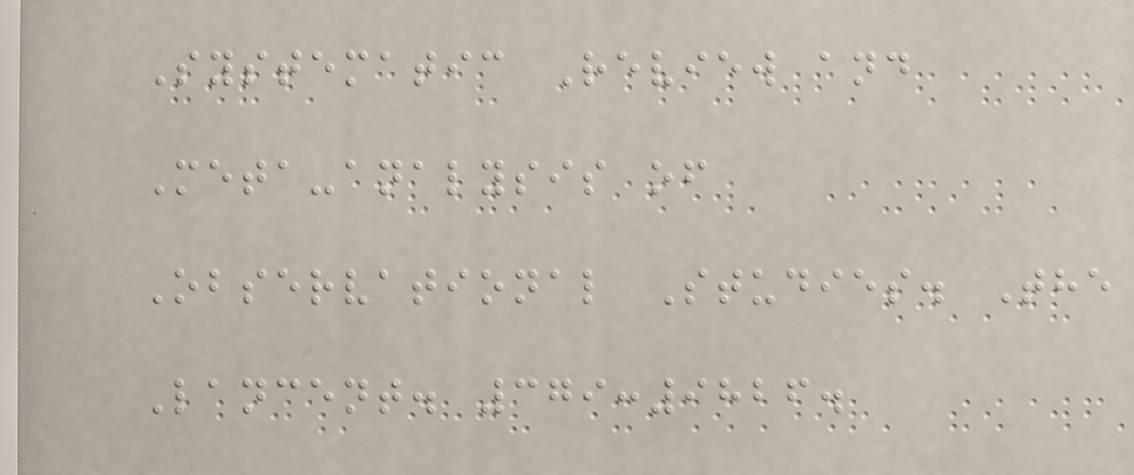Systematic Review and
Meta-analysis of
Observational Studies. The
Lancent. 379:9826.
